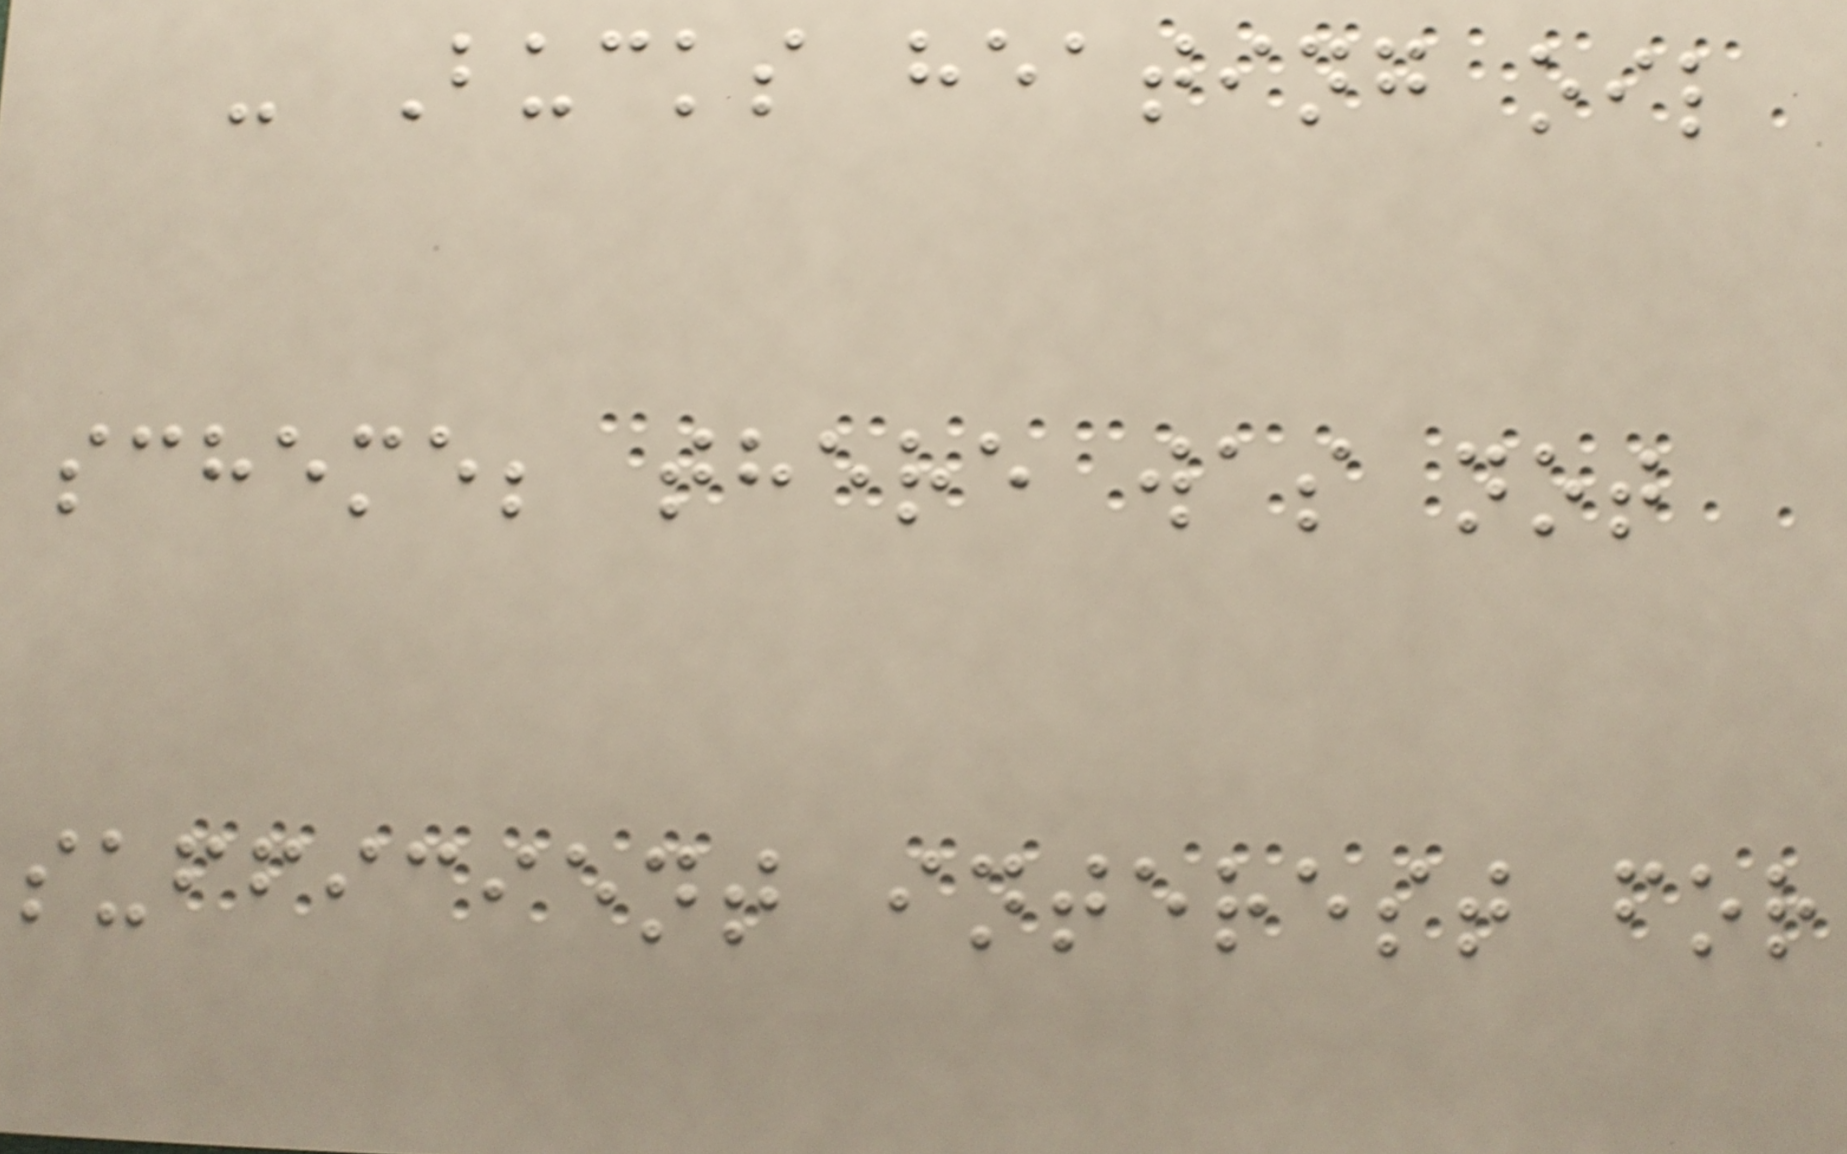- Bucks heating oil
scheme; there was not
sufficient interest for
